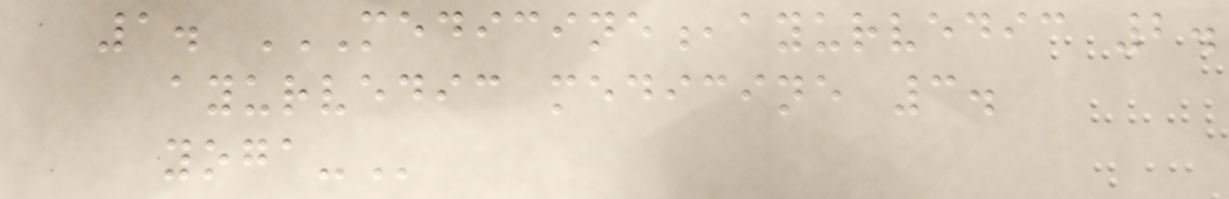1. MEDICINE,AYURVEDIC 2.
AYURVEDIC MEDICINE 3.
YOGA-
